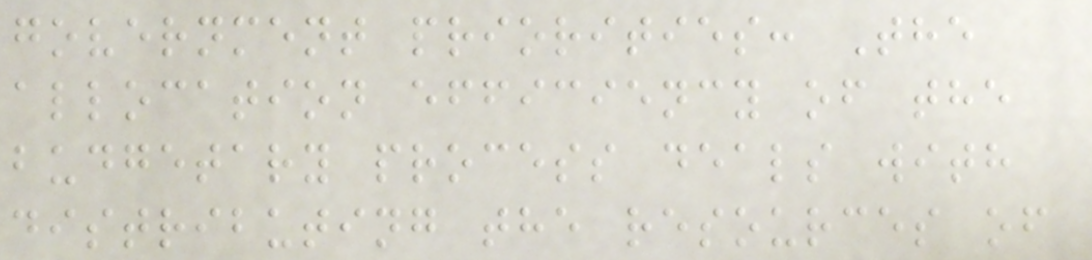government priorities: The
allocation efficiency of the
budgetary process deals with
distributing the resources of
